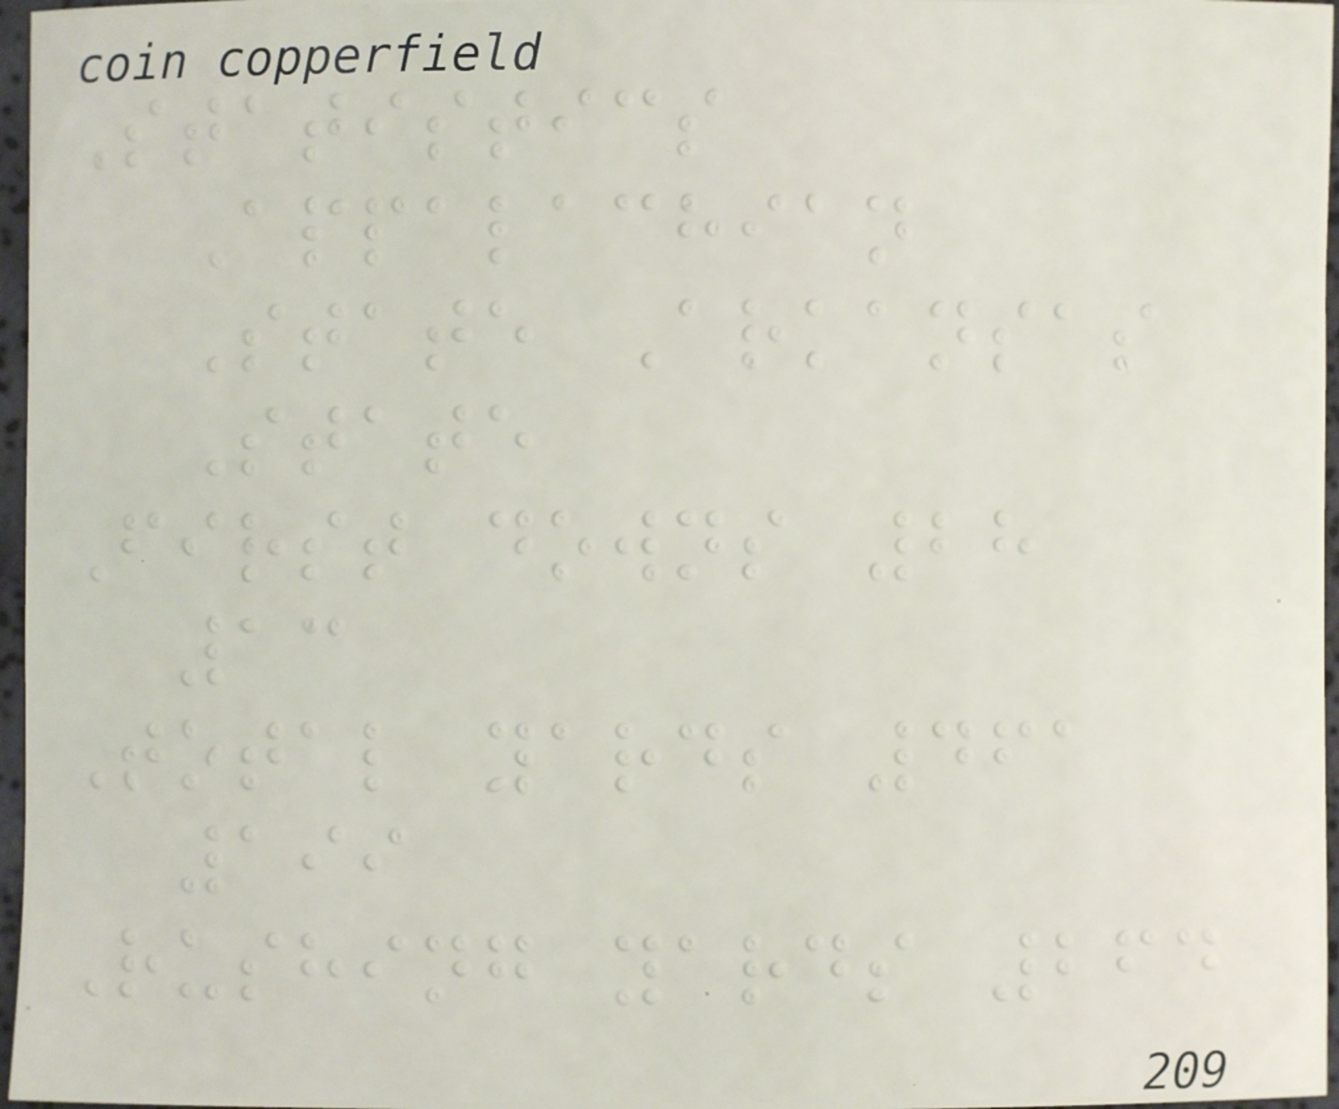Statistics
Appalachian
State Arkansas
State
First downs 28
13
Total yards 461
199
Rushing yards 264
